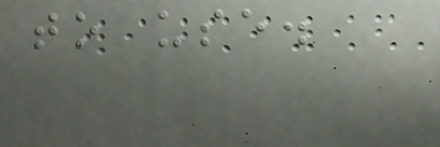to use.
